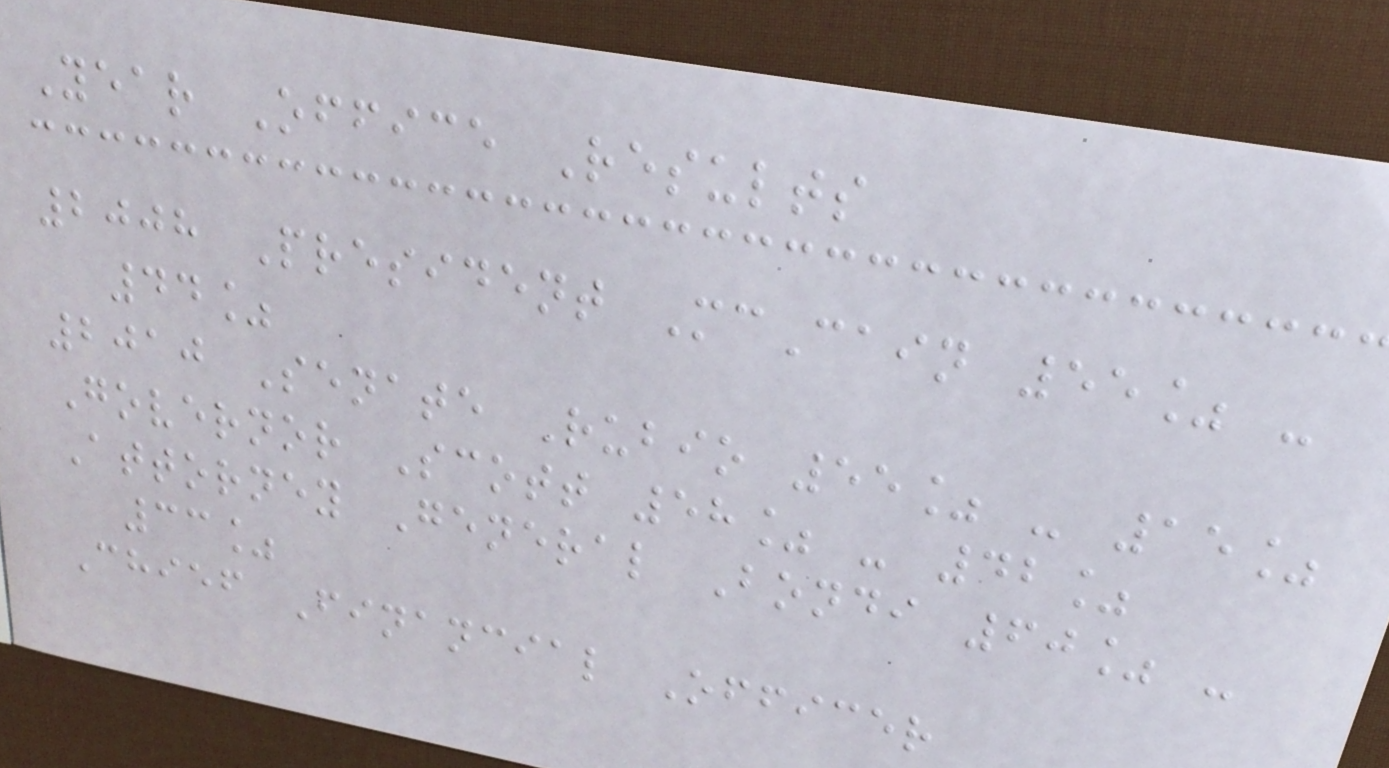Year Office Results
2008 President McCain 55% -
44%
2010 Senate Rubio 55% - 15%
Governor Scott 58% - 42%
Attorney General Bondi 60% -
33%
Chief Financial Officer
